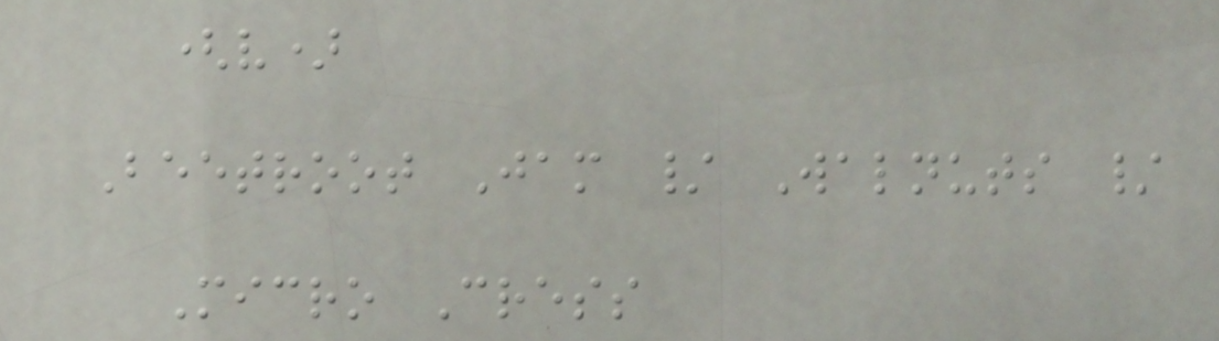(v)
Beetroot Jam / Walnuts /
Micro Cress
